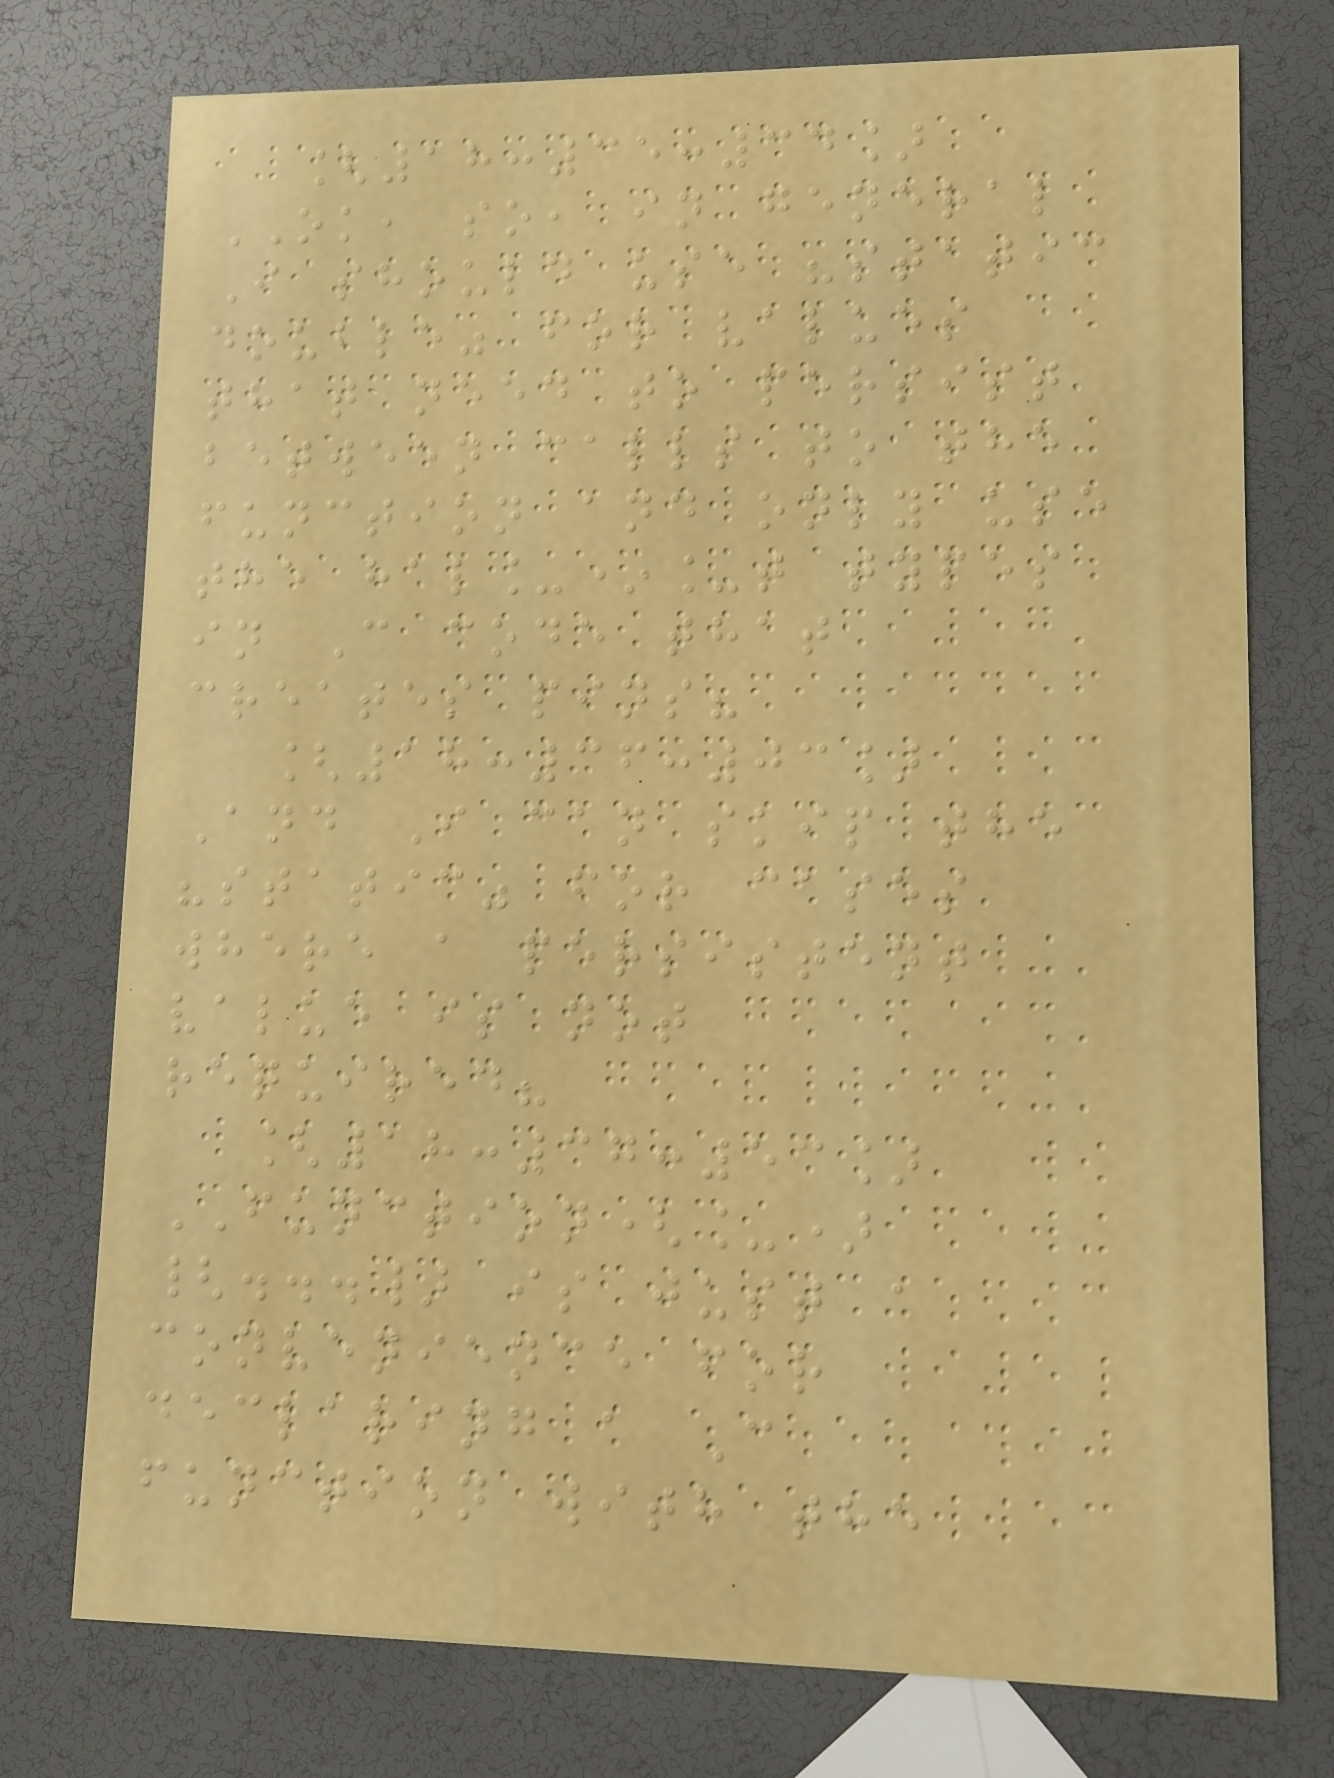[18:35:34]
OK, so, in general
I should use "static
double" for values
that need to persist
between calls to the
function and only use
the hal_*_t types
in C code that
creates pins?
[18:36:03]
And I can skip the
"static" for cases
where a persistent
value is not
required?
[18:37:53]
FUNCTION(_)
{...} is just a
convenience for
declaring a C
function with the
